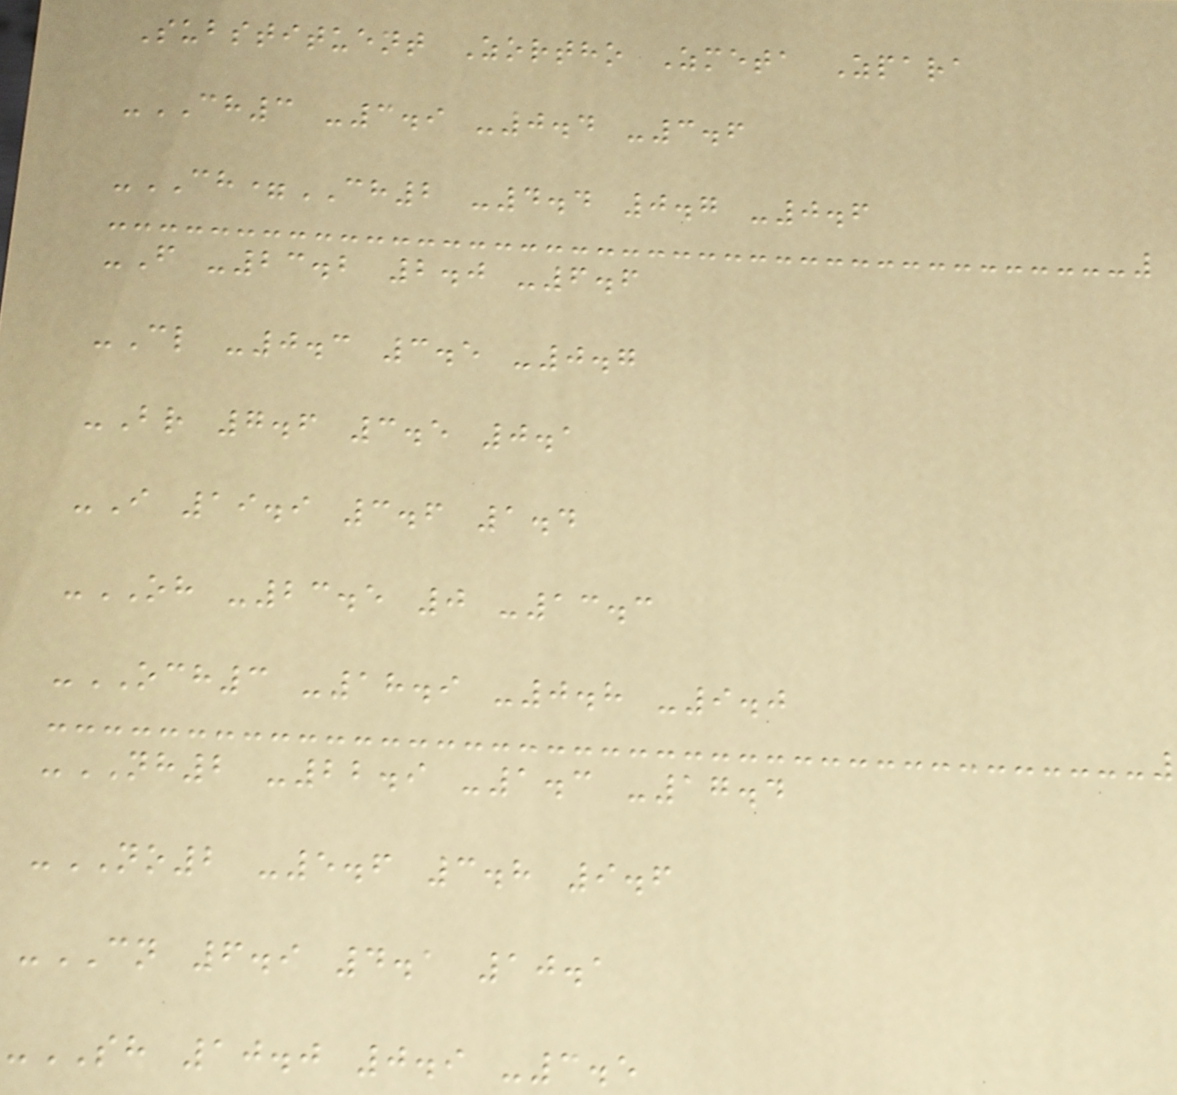Substituent Zortho Zmeta Zpara
-CH3 -3.9 -0.4 -3.6
-CH=CH2 -4.4 0.7 -0.6
-F -23.2 2.0 -6.6
-Cl -0.3 3.5 -0.7
-Br 7.6 3.5 0.1
-I 19.9 3.6 1.4
-OH -23.5 0 -13.3
-OCH3 -18.9 -0.8 -9.0
-NH2 -22.9 -1.3 -17.4
-NO2 -5.6 3.8 9.6
-CN 6.9 4.1 10.1
-SH 10.0 0.9 -3.5
